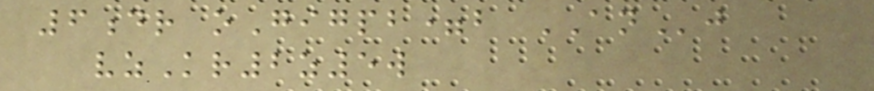6dr oGigpb=b ANj
vzKr2z5w
